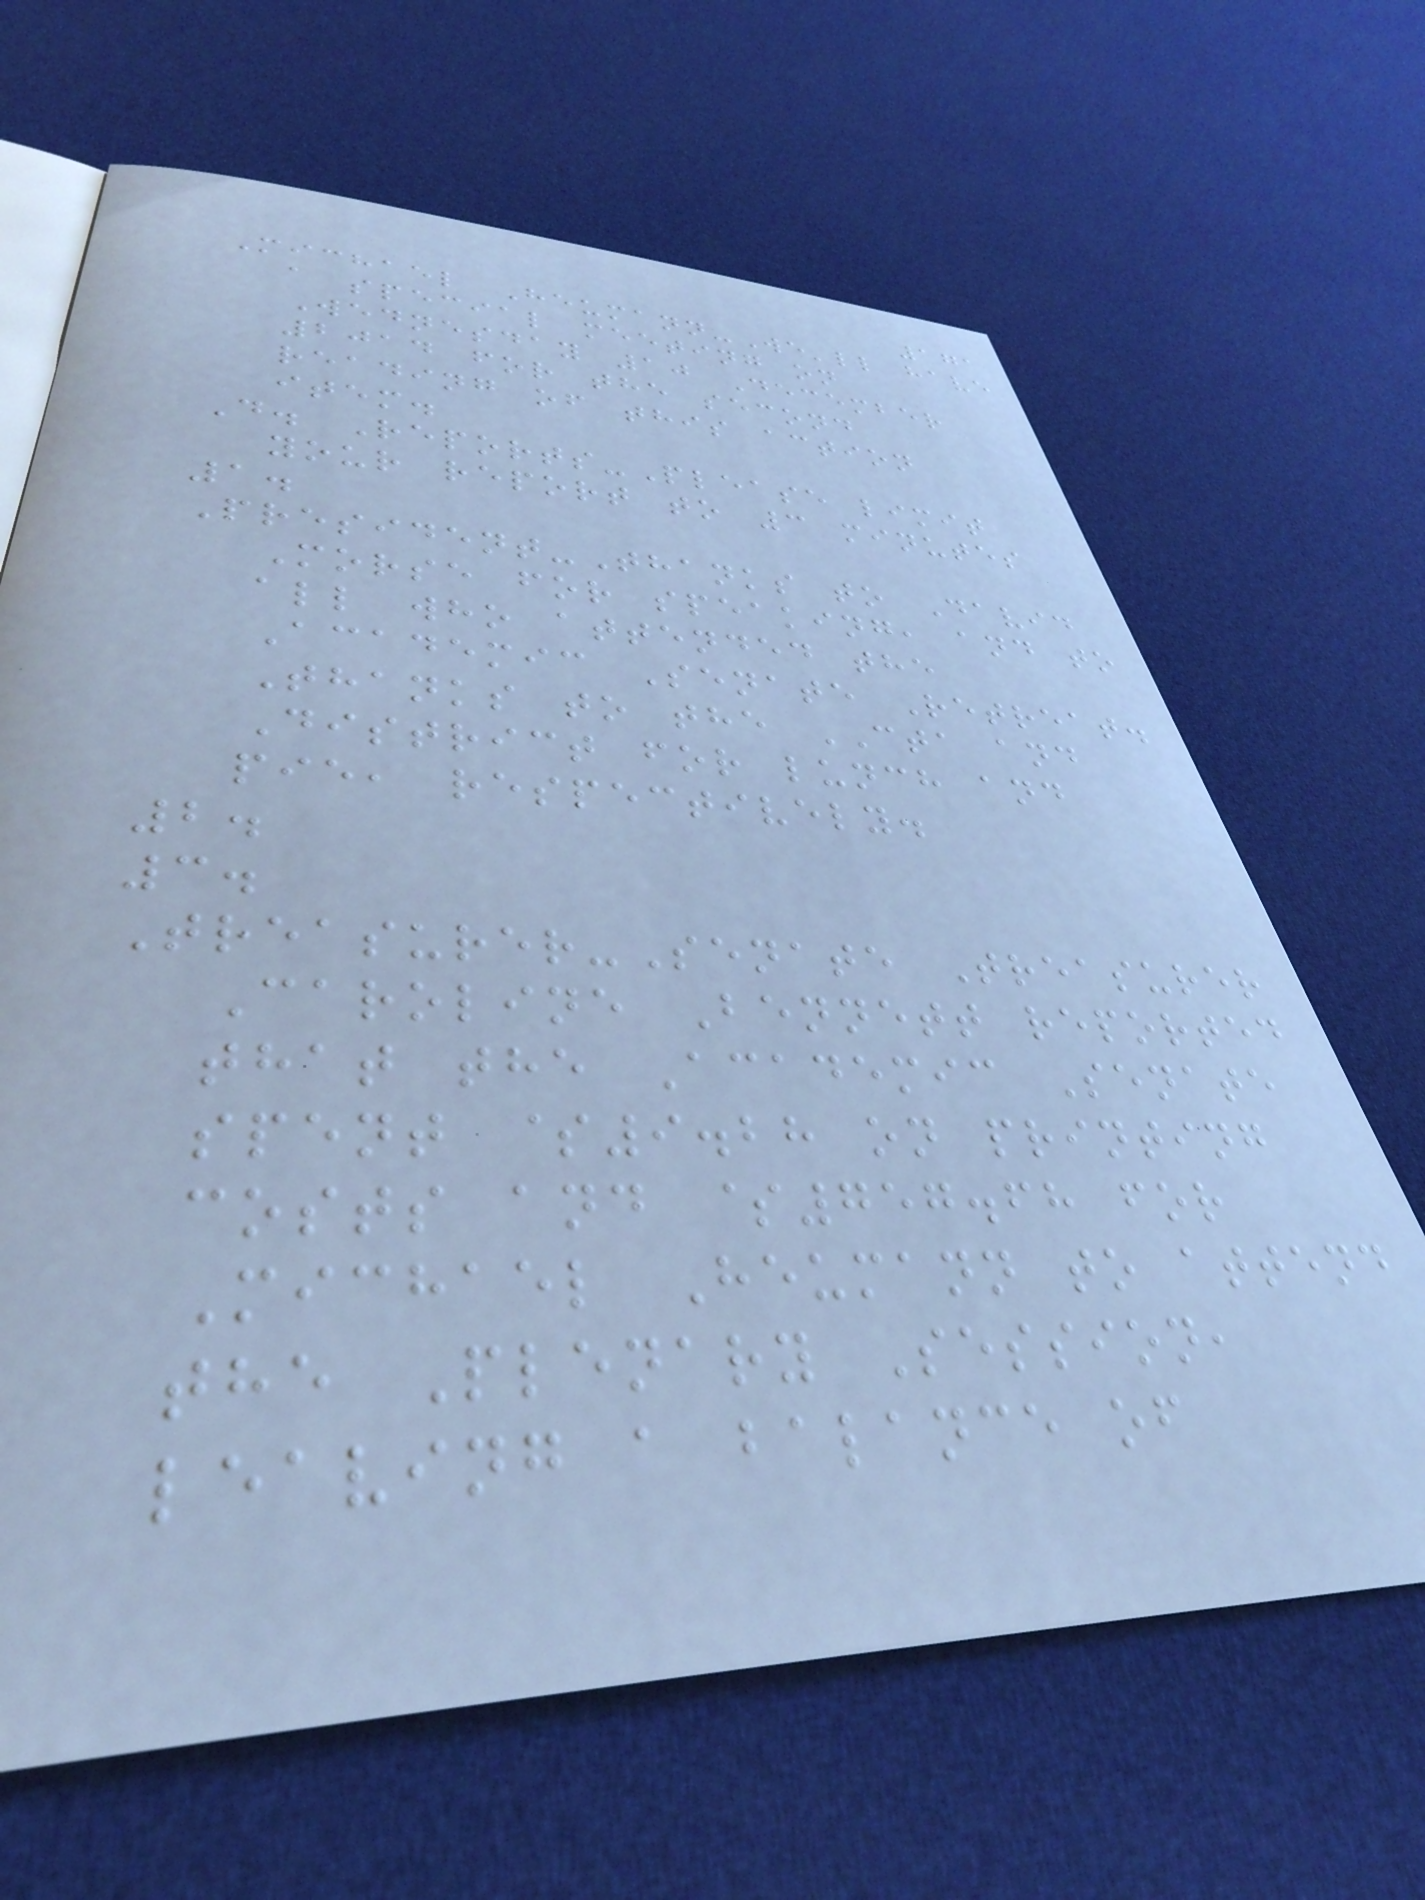171
Michael Heumann-We'll have
a special meeting on
Wednesday 10 December
2014 for the second
reading of this action
item.
D. Reports-Please limit
your report to 3 minutes
1.
President-Thanks to David
Morse for speaking, and to
all who attended the
Academic Senate Retreat.
Thanks to the CTA and
District for lunch and
pie, respectively.
2.
3.
Treasurer-Senate Treasurer
Caroline Bennett reported
that the Academic Senate
spent $9.28 on printing
costs and $757.68 for
Michael Heumann to attend
the Plenary Session,
leaving a balance of
